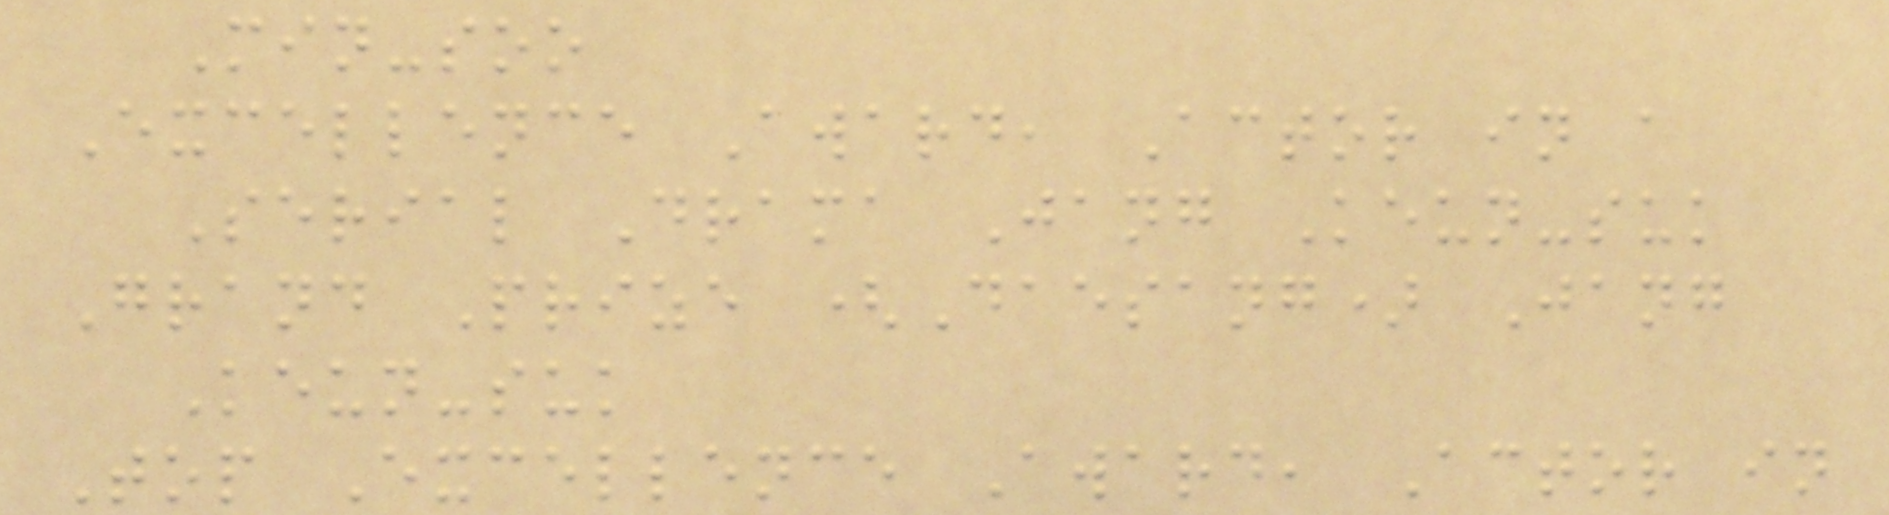Min-soo
Excellence Award, Actor in a
Serial Drama Jang Keun-suk
Grand Prize (Daesang) Jang
Keun-suk
Top Excellence Award, Actor in
